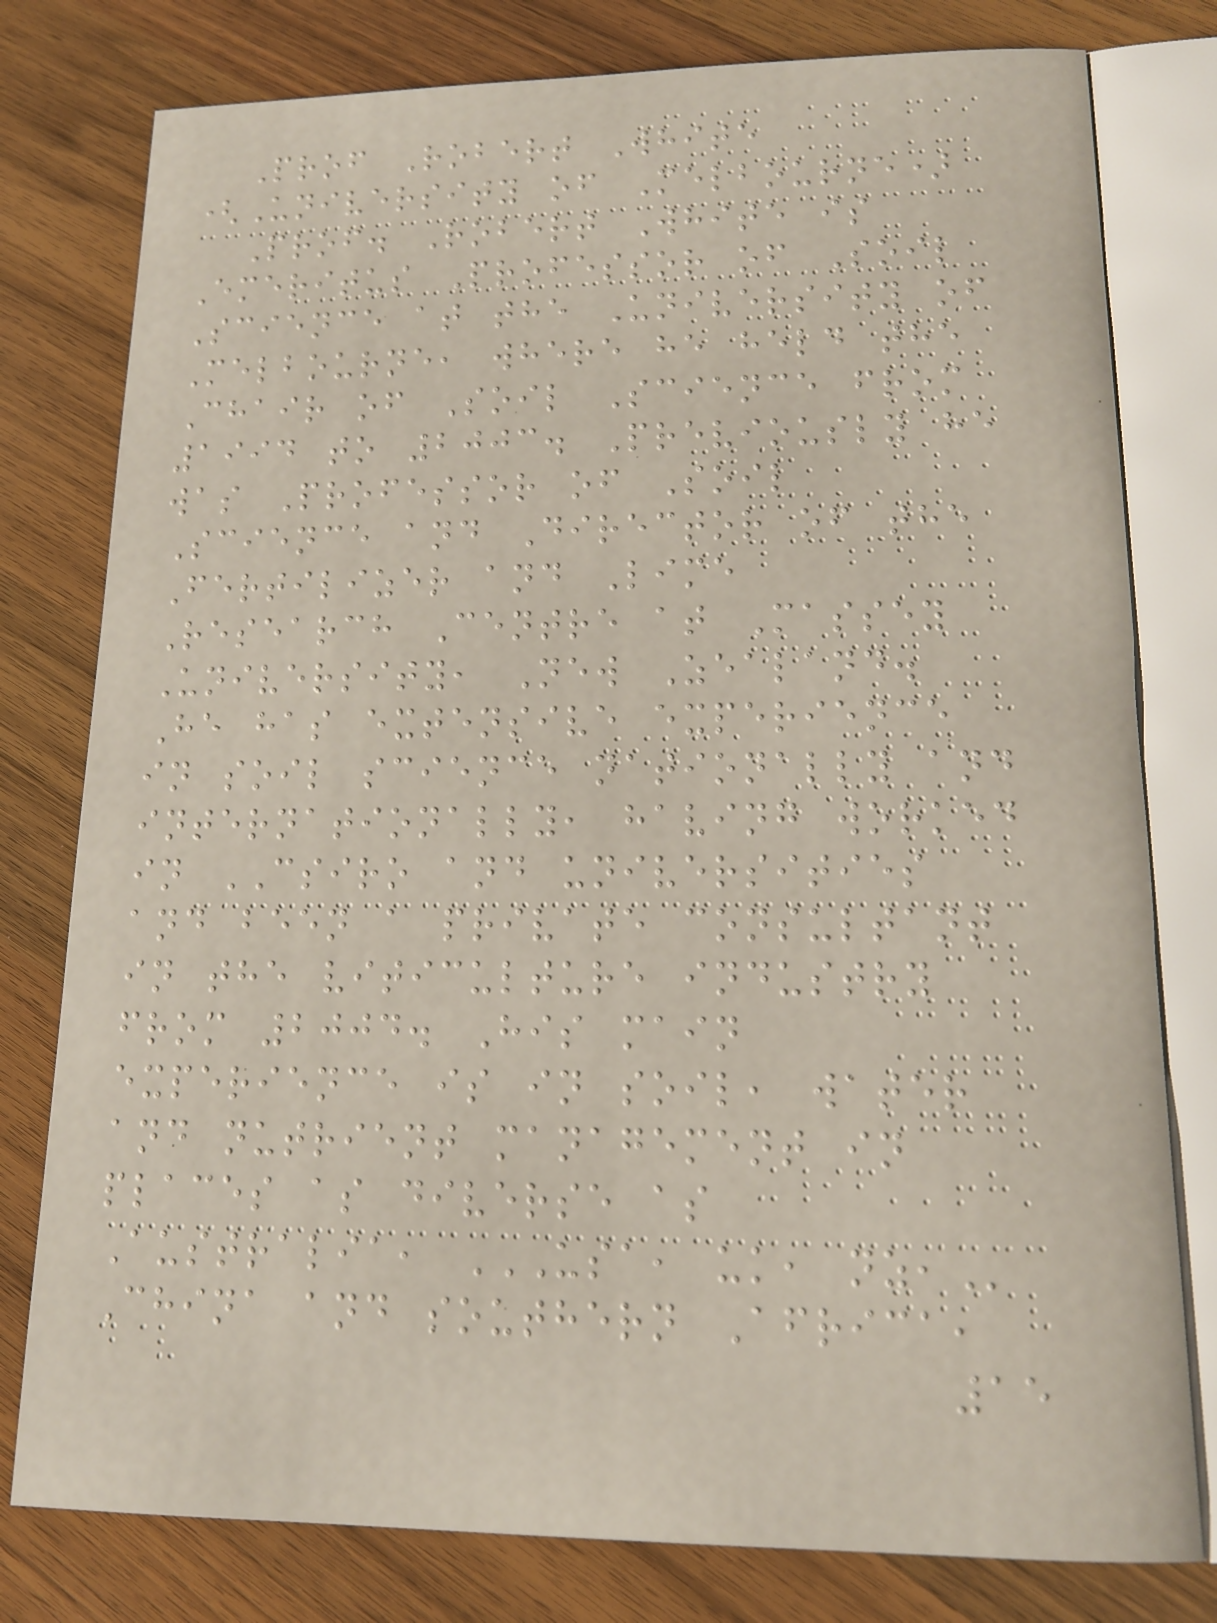Prof Robert White
(University of Melbourne)
Prof. Robert White is
Emeritus Professor of Soil
Science at the University of
Melbourne, where he held the
Chair of Soil Science from
1994 to 2003. Previously he
was Professor of Soil
Science and Director of the
Fertilizer and Lime
Research Centre at Massey
University, New Zealand.
He has extensive experience
in soil science nationally and
internationally, having worked
in CSIRO and universities
and been a private consultant
in the viticulture industry
from 2004. His main
experience is in soil, water
and nutrient management in
places as diverse as
Australia, USA, UK, NZ,
China and southern Africa,
15
